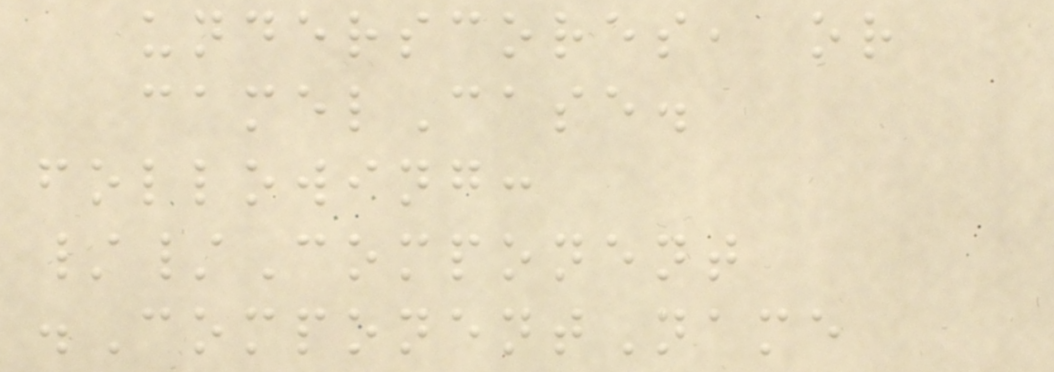underscores, or
camelCase.
following:
//Component
.ComponentName
